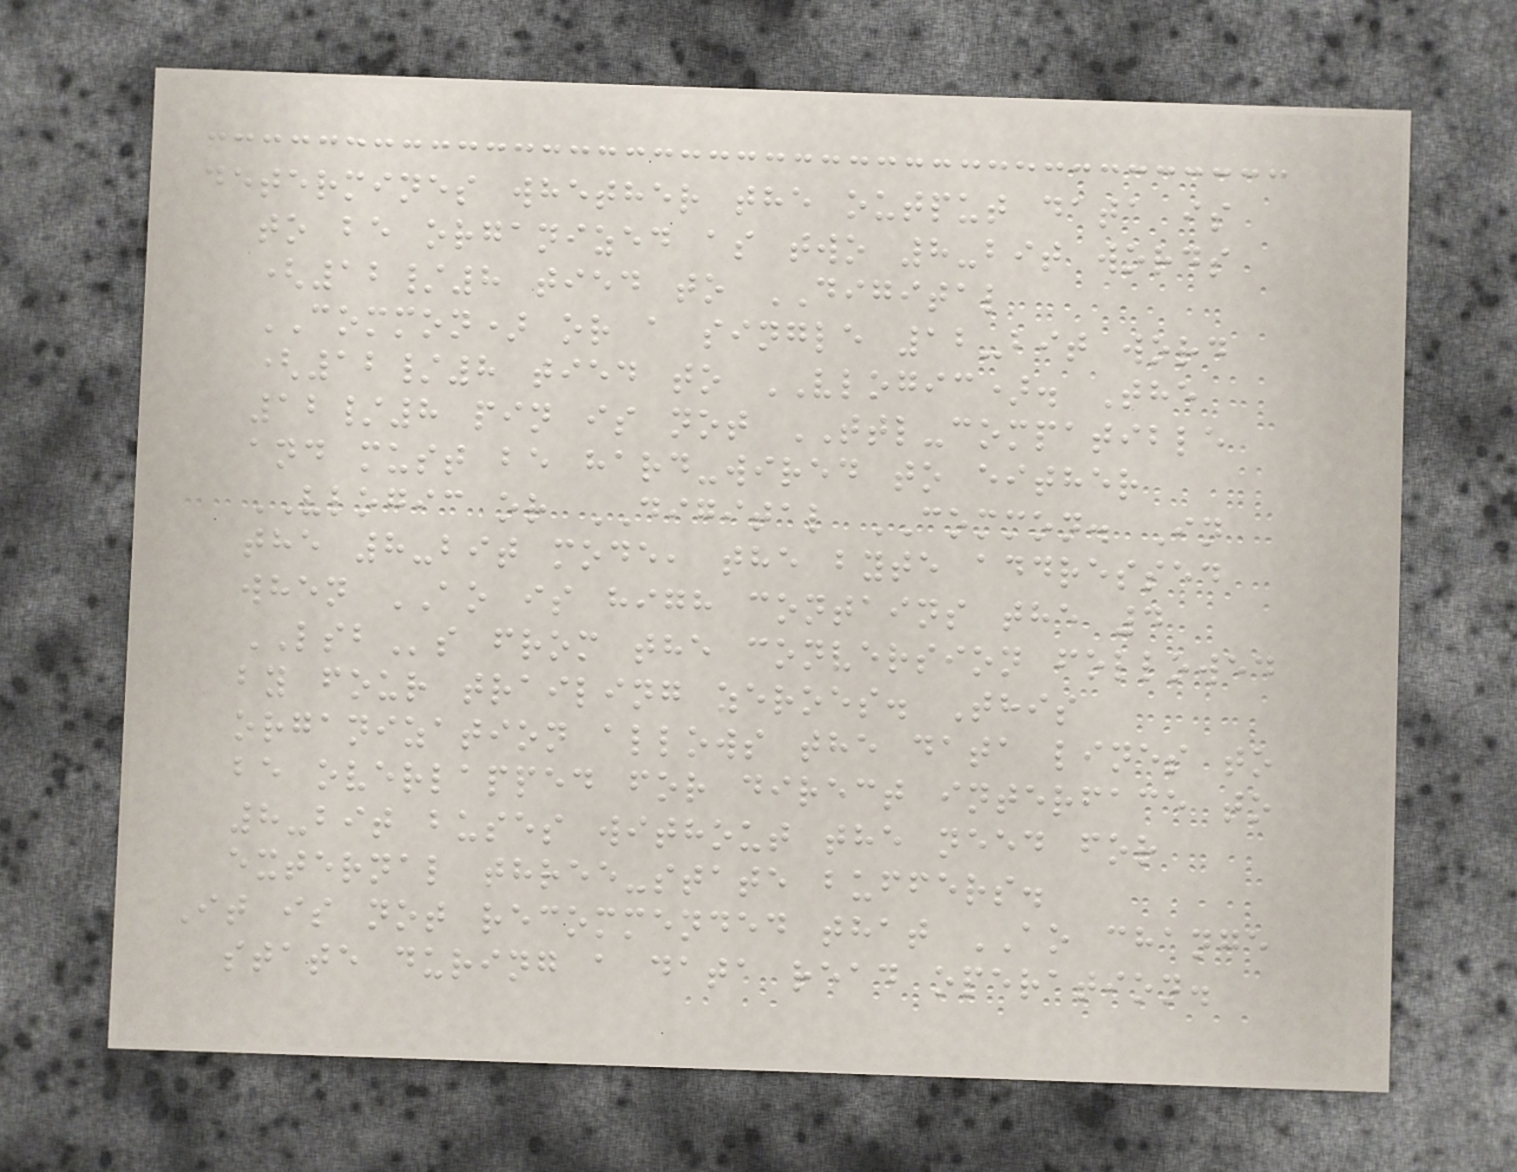determines whether the output data is
to be organized as two 8-bit words
(12/8 tied to DIGITAL
COMMON) or a single 12-bit word
(12/8 tied to VLOGIC). The
12/8 pin is not TTL-compatible
and must be hard-wired to either
VLOGIC or DIGITAL COMMON. In
the 8-bit mode, the byte addressed
when AO is high contains the 4
LSBs from the conversion followed
by four trailing zeroes. This
organization allows the data lines to
be overlapped for direct interface to
8-bit buses without the need for
external three-state buffers.
It is not recommended that AO change
state during a data read operation.
